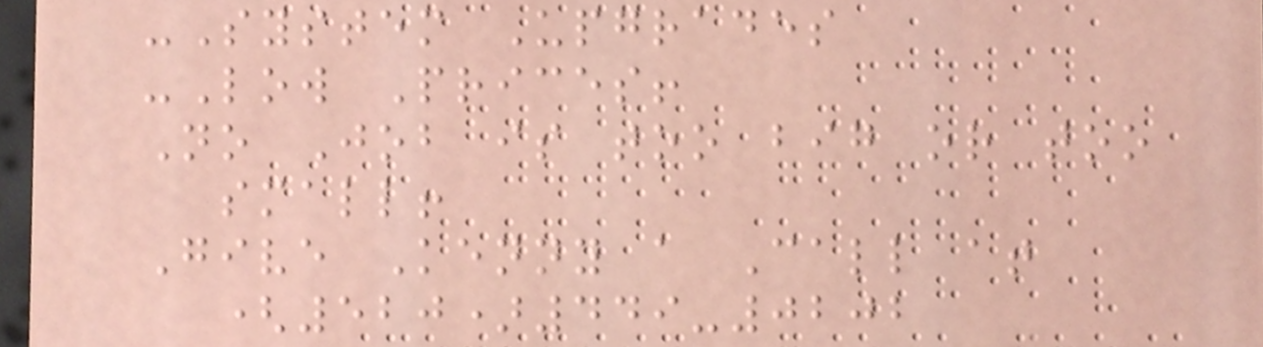-System Upgrades
-Low Prices!
No Job is too big or too
small!
Give Kenny a Call at
(520)449-0202
